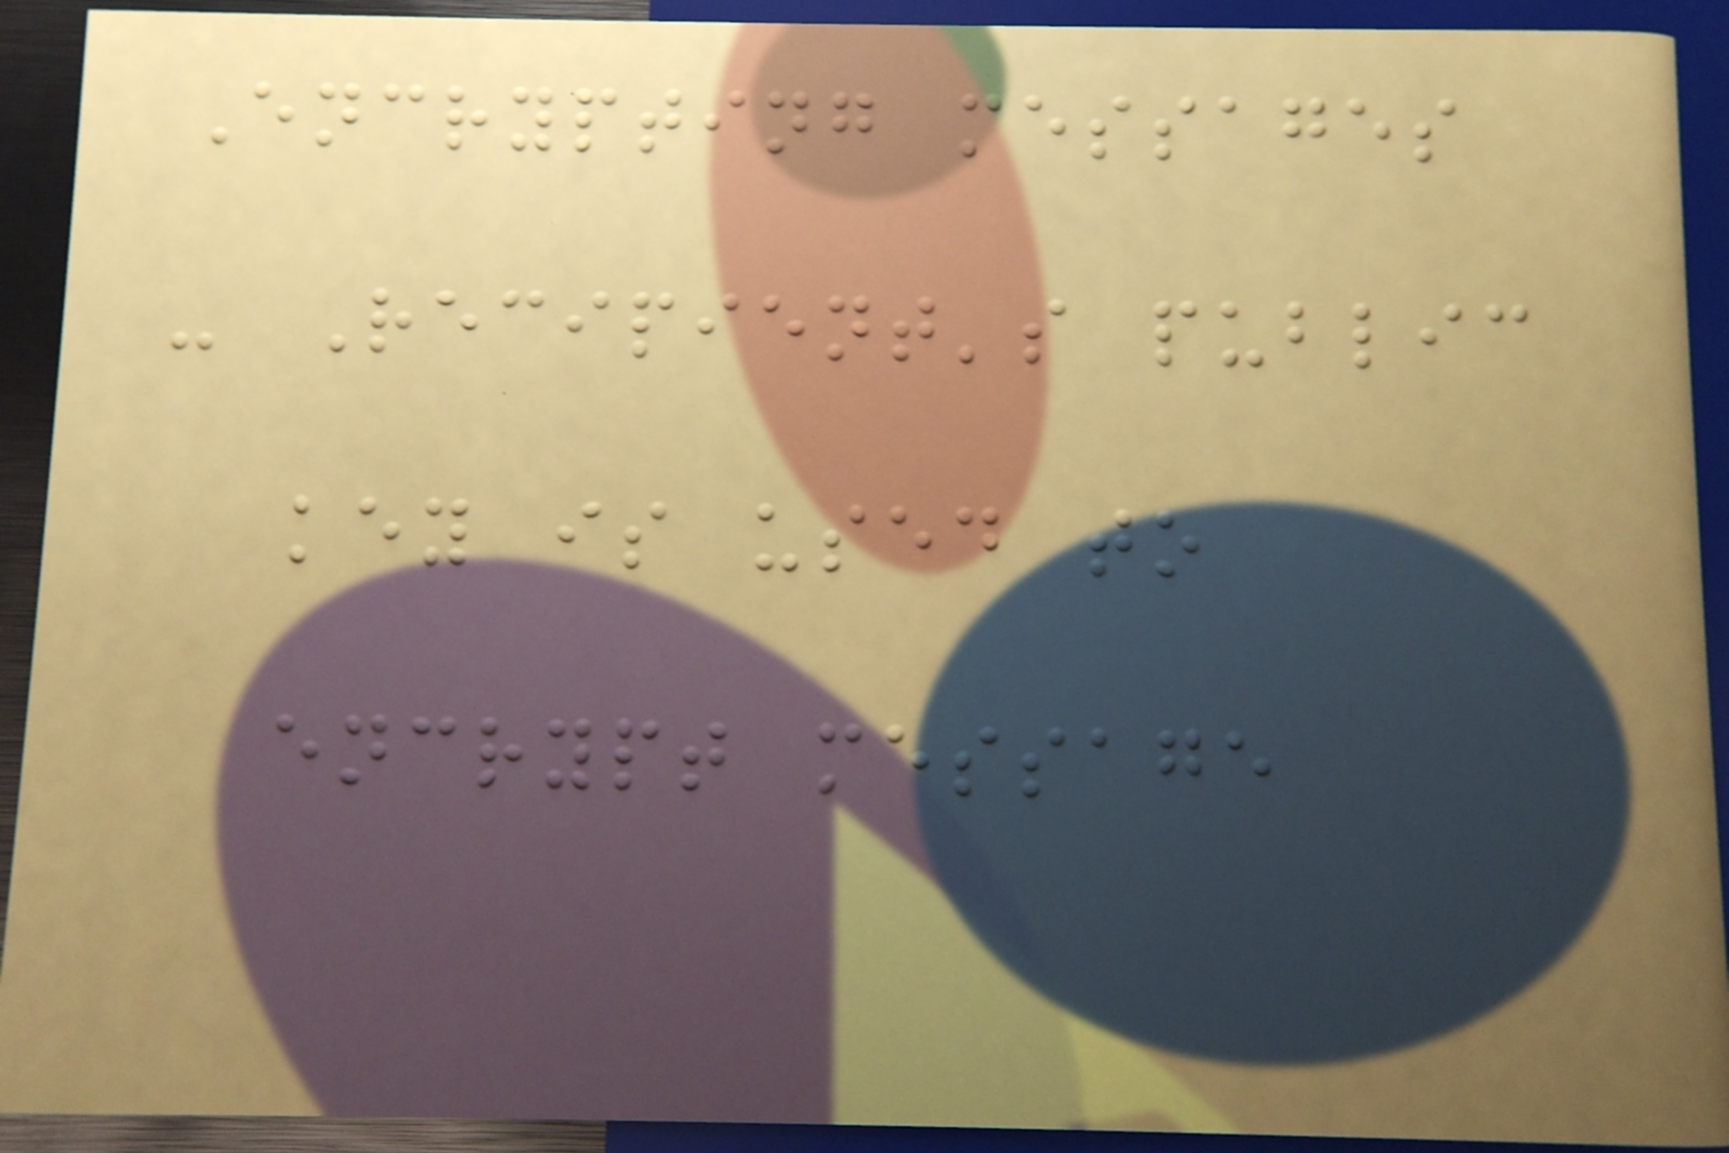Encrypting messages
- Recipient's public
key is used to
encrypt message
